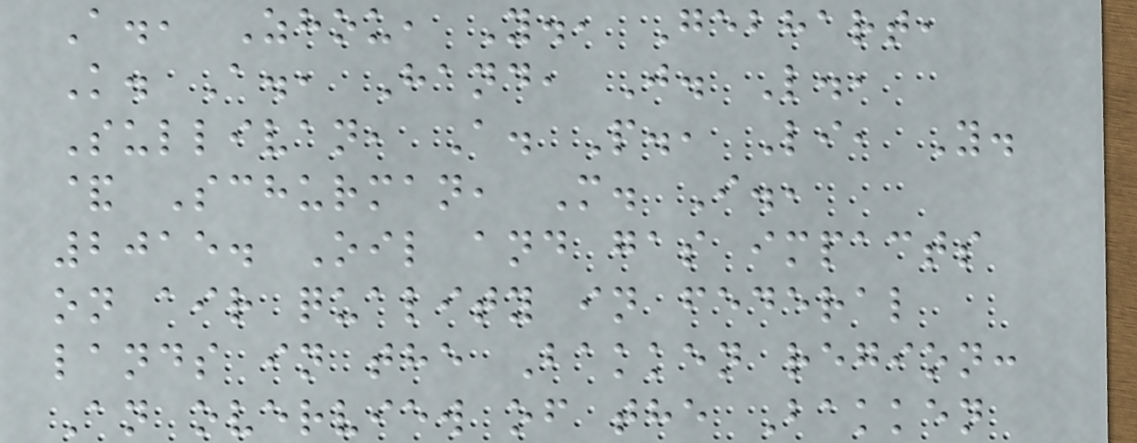A., Zhou, Y., Gebhart,
K. A., Hand, J. L.,
Sullivan, A. P., Li, Y.
& Schurman, M. I.,
2015. Oil and gas impacts
on air quality in federal
lands in the Bakken region:
An overview of the Bakken
